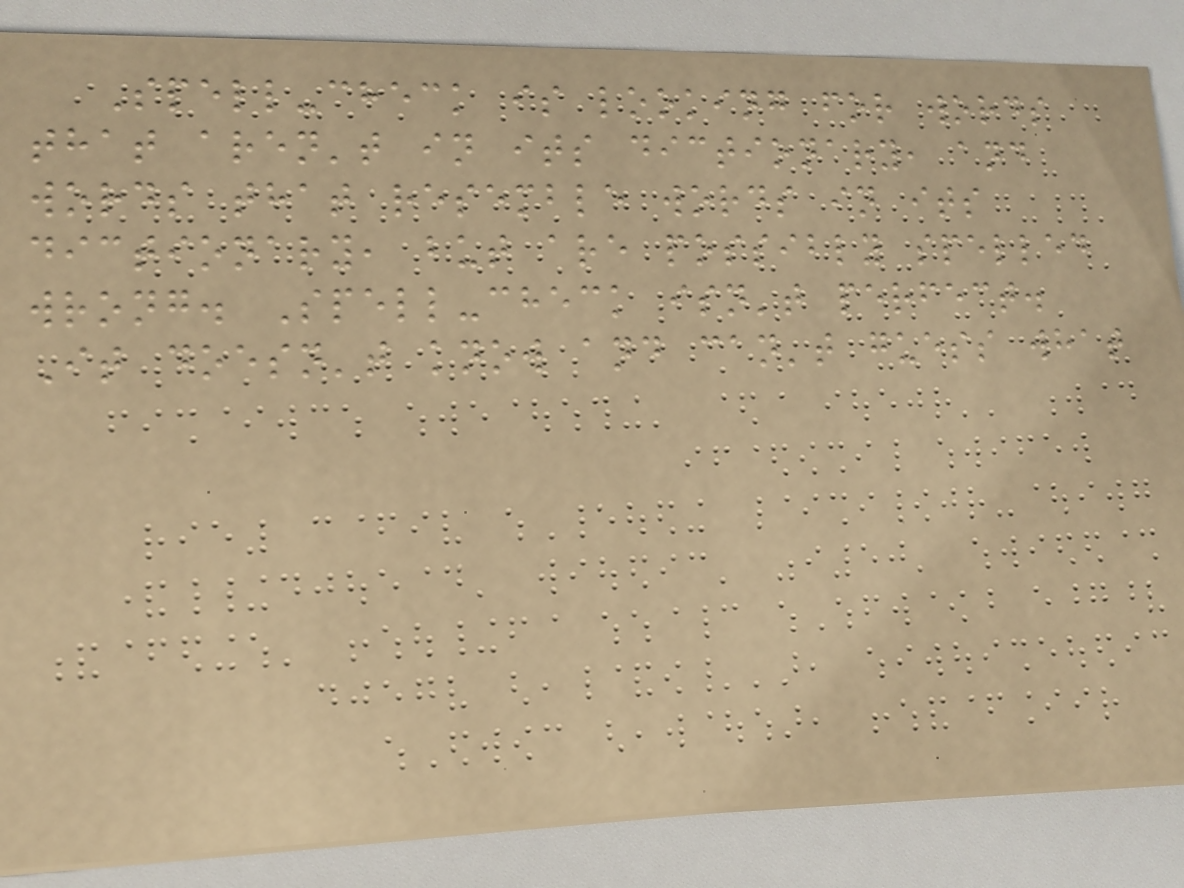Spell-check is looking for words
that aren't in its dictionary, and
words that resemble words in its
dictionary, but are possibly spelled
wrong. Spell-check isn't perfect.
It doesn't know and can't guess what
